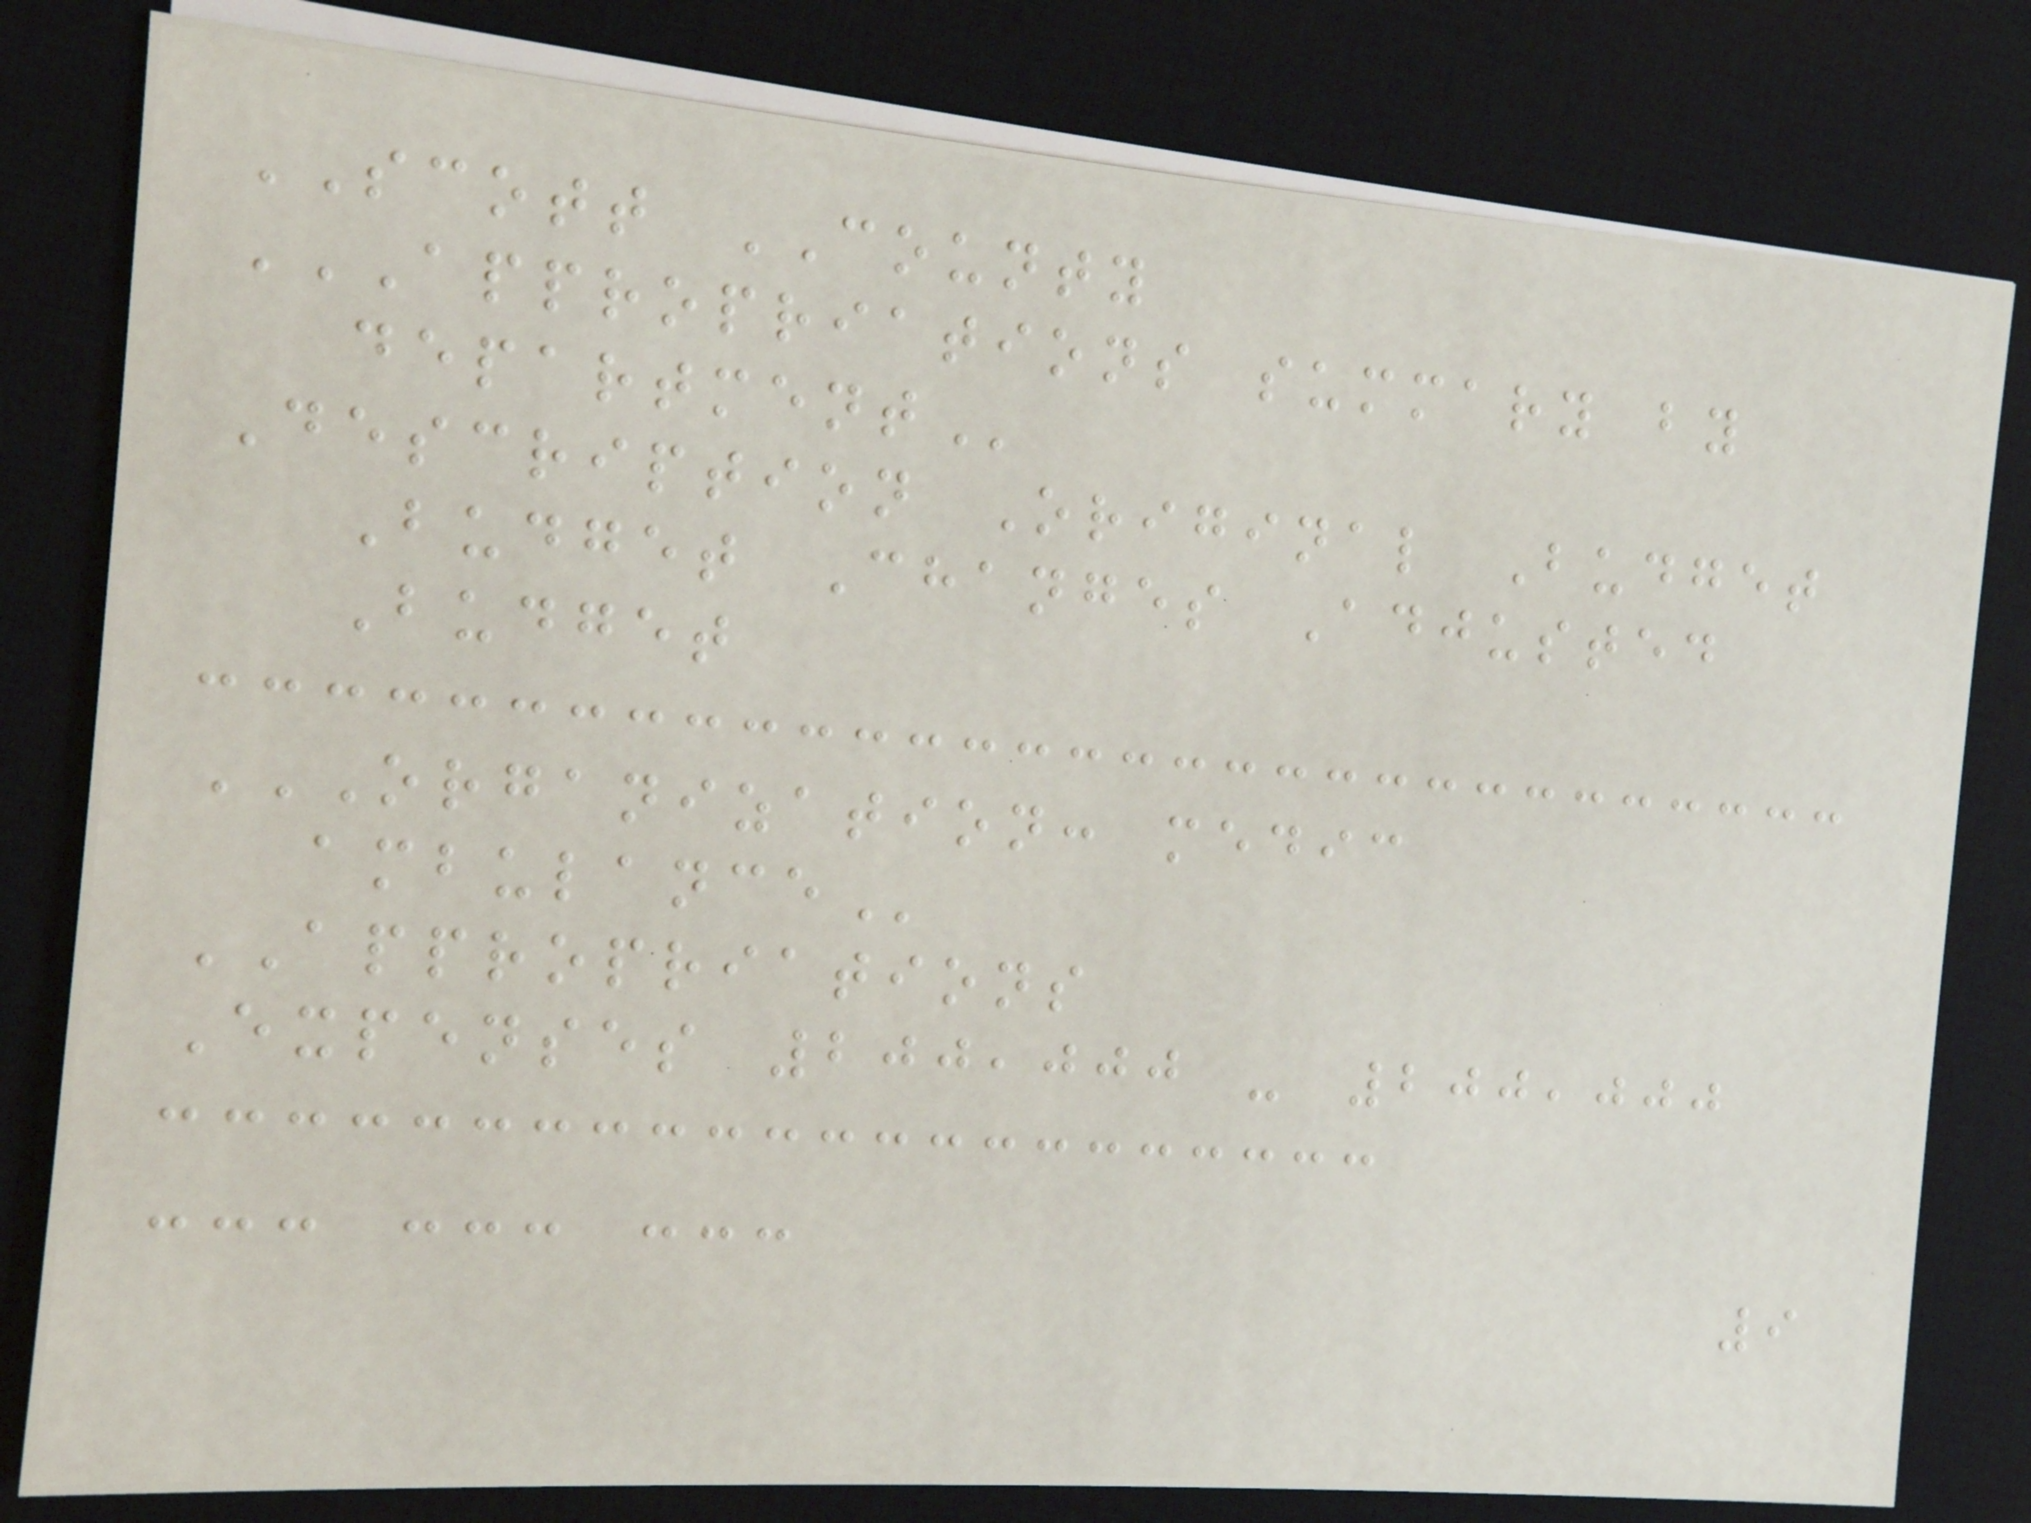SCOTT COUNTY
APPROPRIATIONS SUMMARY BY
DEPARTMENT
Description Original Budget
Budget Changes Adjusted
Budget
ORGANIZATION: MEDIC
AMBULANCE
APPROPRIATIONS
Expenses 200,000 - 200,000
--- --- ---
9
